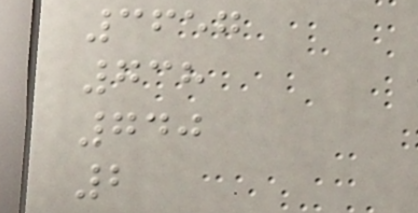3657
738
740
2
